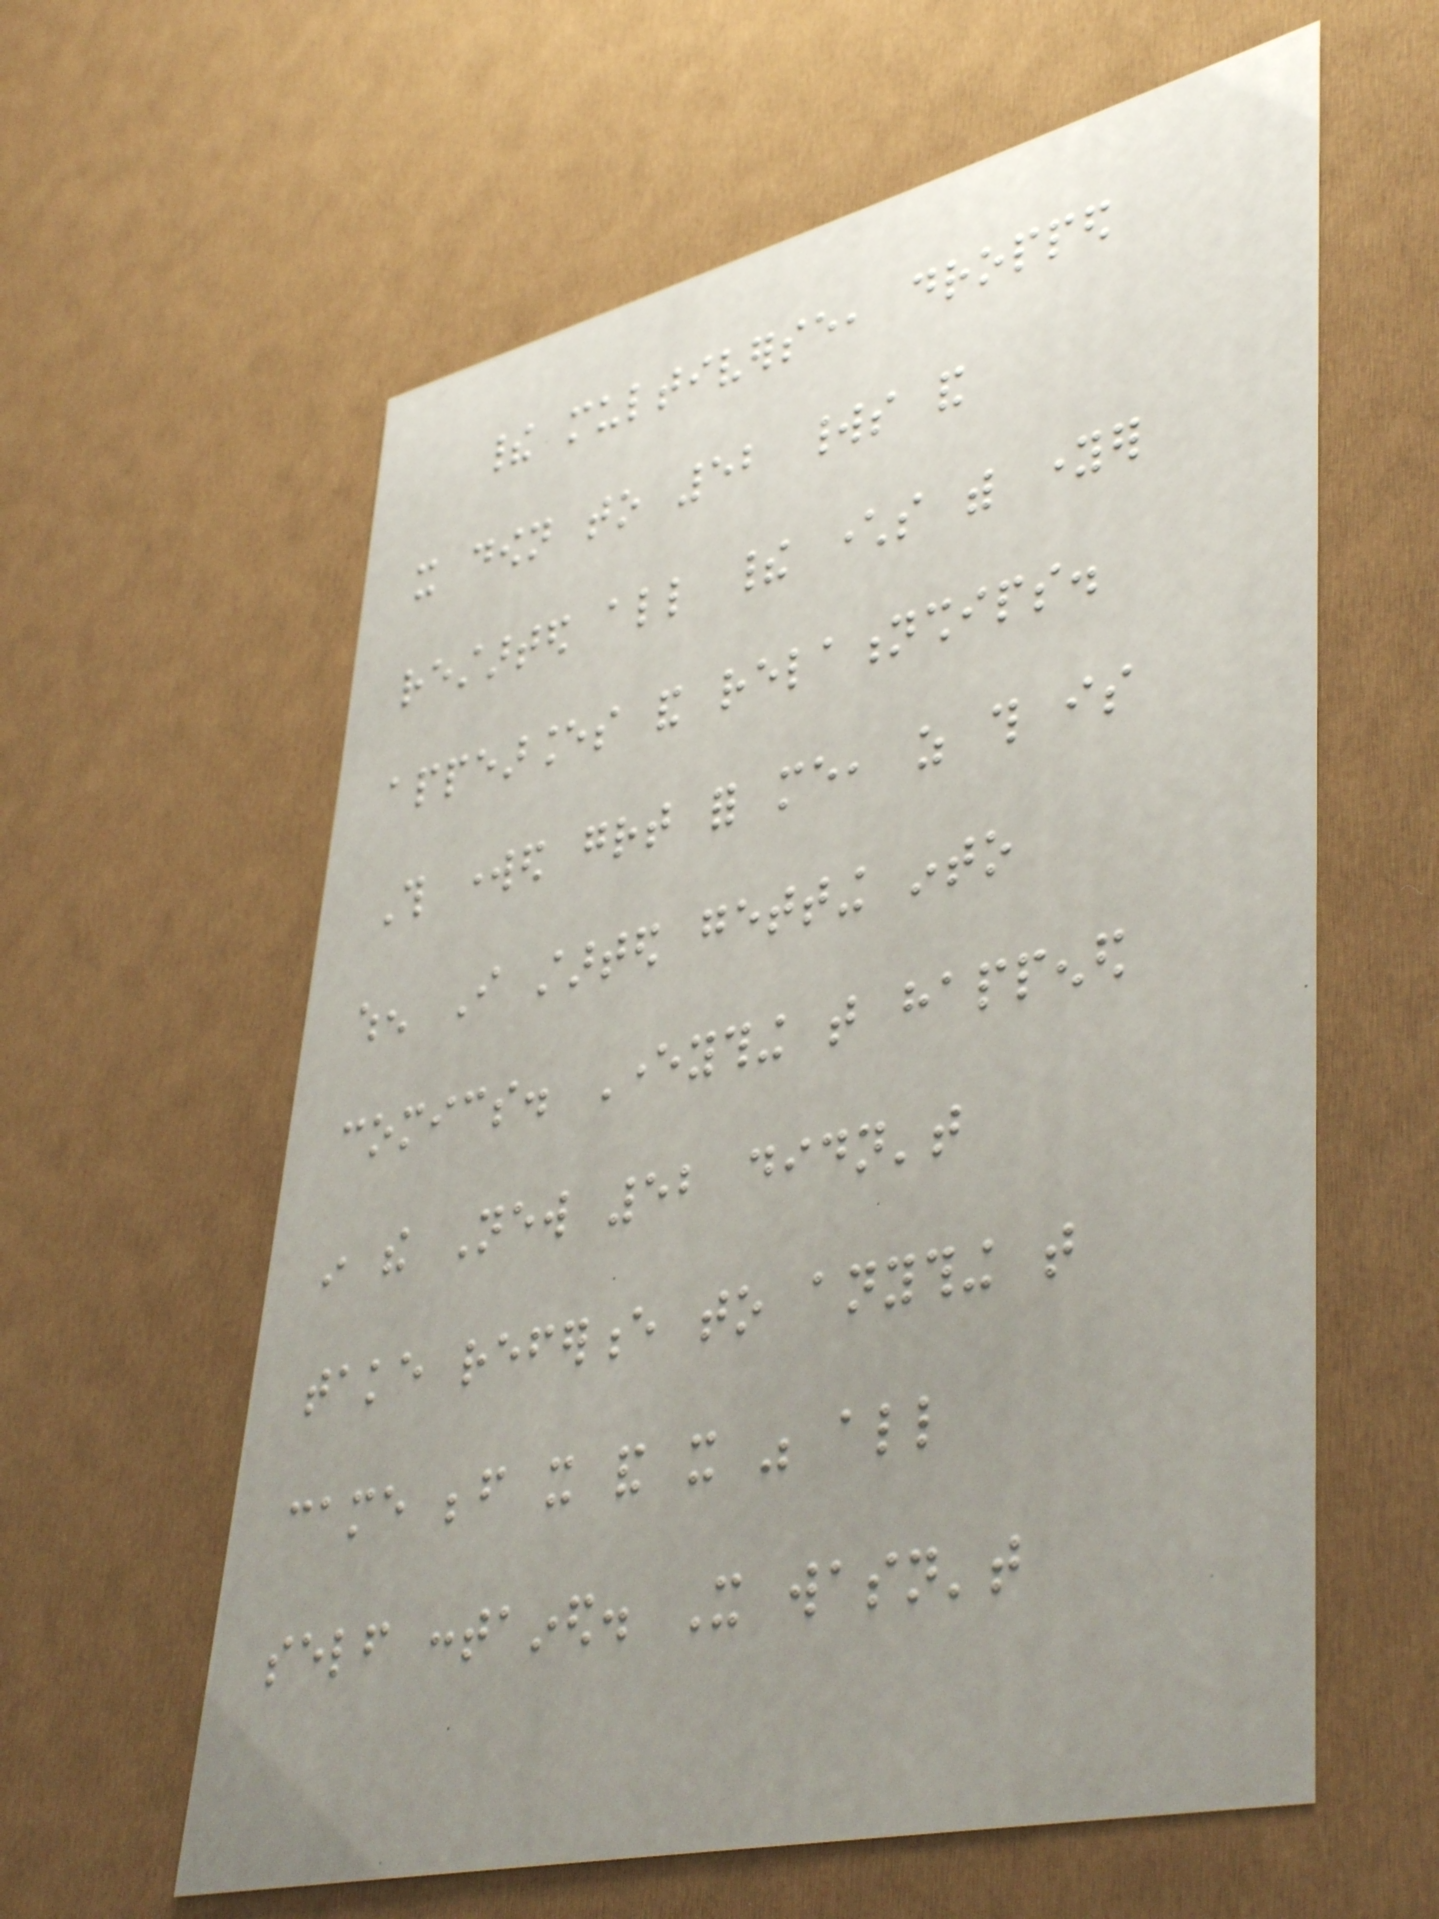their multiverse, dropped
it down to 52 worlds and
restarted all their characters with younger
appearances and relationships.
This worked great for me, as this is
when I started getting into
comics. Everything that happened
in the New 52 didn't
take reference to anything that
came before it and it was all
self contained. It wasn't
